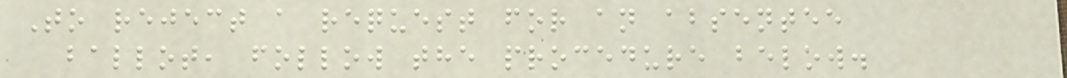To reject a request for an absentee
ballot, follow the procedure below.
